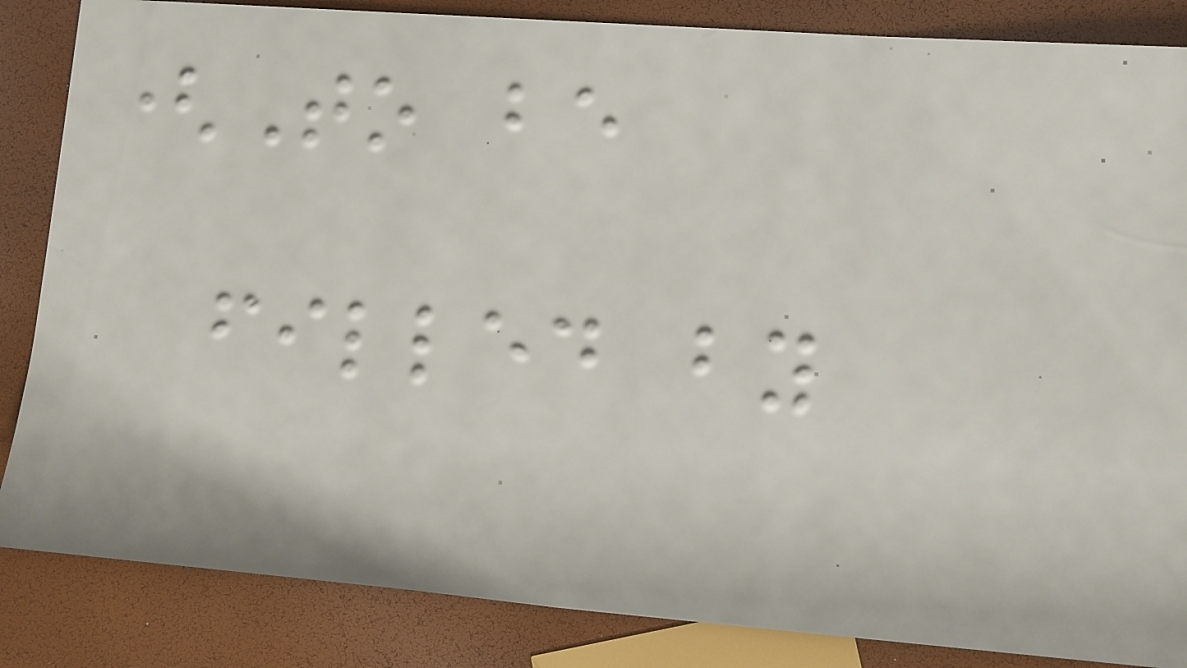(To be
filled by
